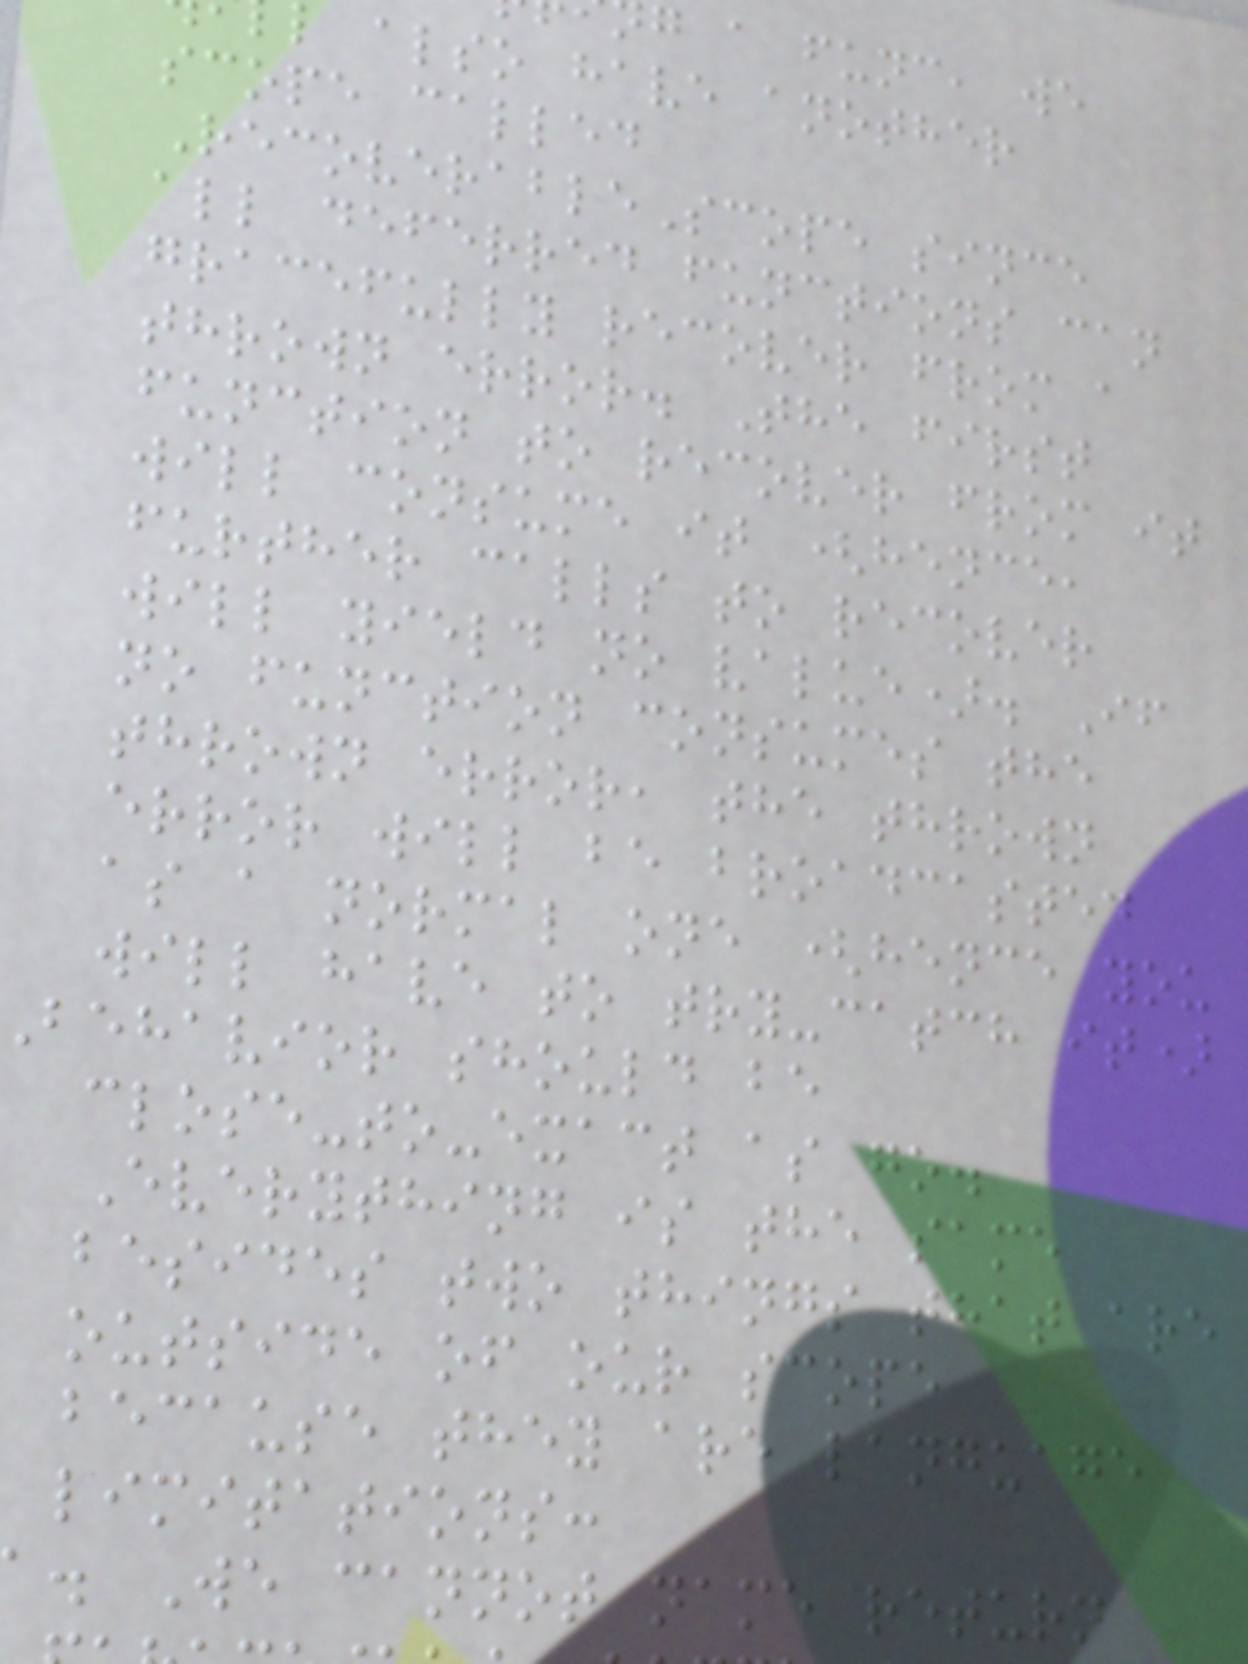g a func, we
l also have another
scope called
RecoverableScope since
all deferred functions can
gracefully recover from a
thrown error. The first
function to recover from it
will consume it (hence,
further calls to recover
will yield no value). If
no function consumes the
thrown error, the thrown
error will be broadcasted
as a normal one (hence you
will have to try-catch it)
behavior should be
close-to-exact as go.
Everything is the same
besides two things that are
outside of our scope
because they are language
limitations:
. We cannot name return
